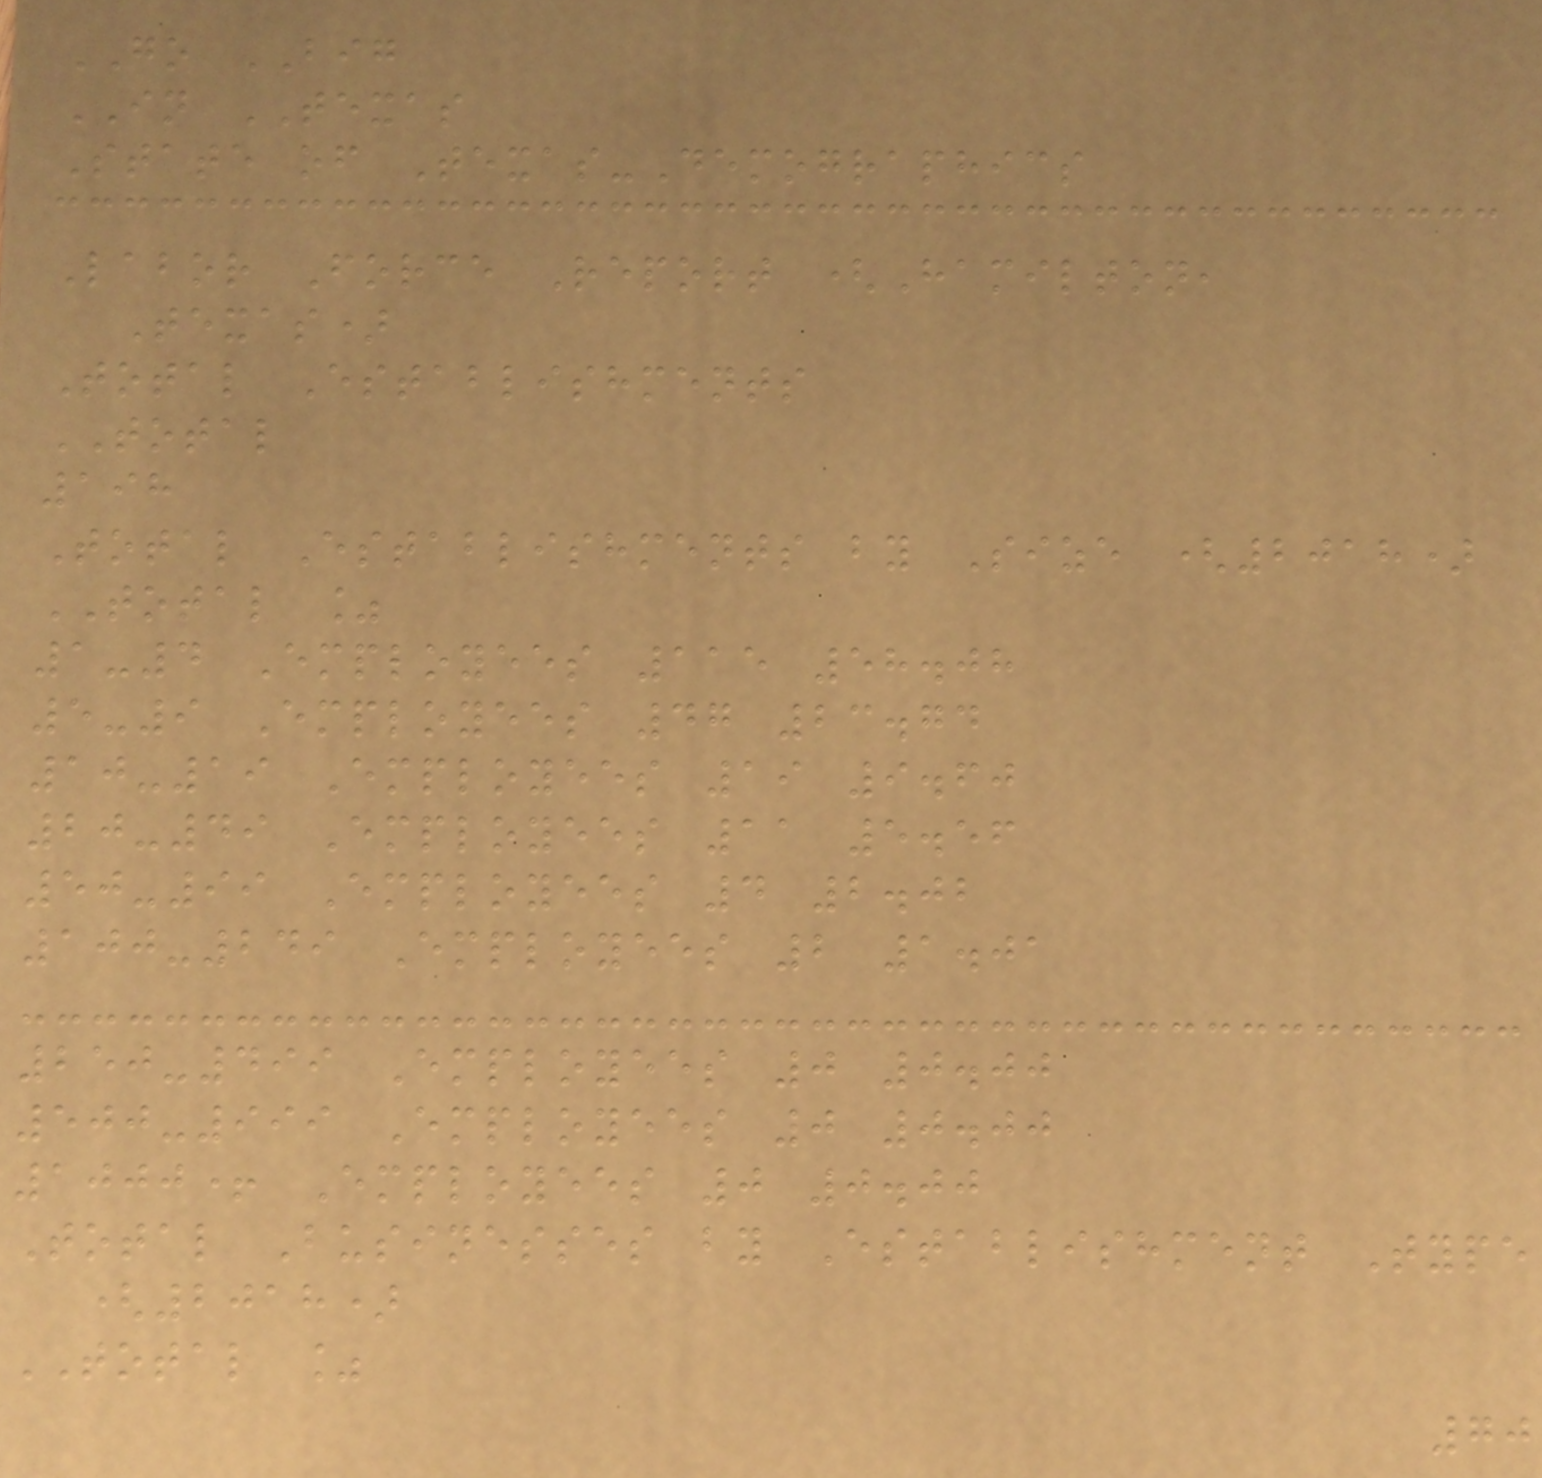GO BIG
IN TEXAS
State of Texas-Demographics
Labor Force Report (Hamilton,
Texas)
Total Establishments
TOTAL
198
Total Establishments by Size (2018)
TOTAL %
1-4 Employees 115 58.08
5-9 Employees 47 23.74
10-19 Employees 19 9.60
20-49 Employees 11 5.56
50-99 Employees 4 2.02
100-249 Employees 2 1.01
250-499 Employees 0 0.00
500-999 Employees 0 0.00
1000+ Employees 0 0.00
Total Businesses by Establishment Type
(2018)
TOTAL %
70
